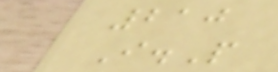210
I.P
